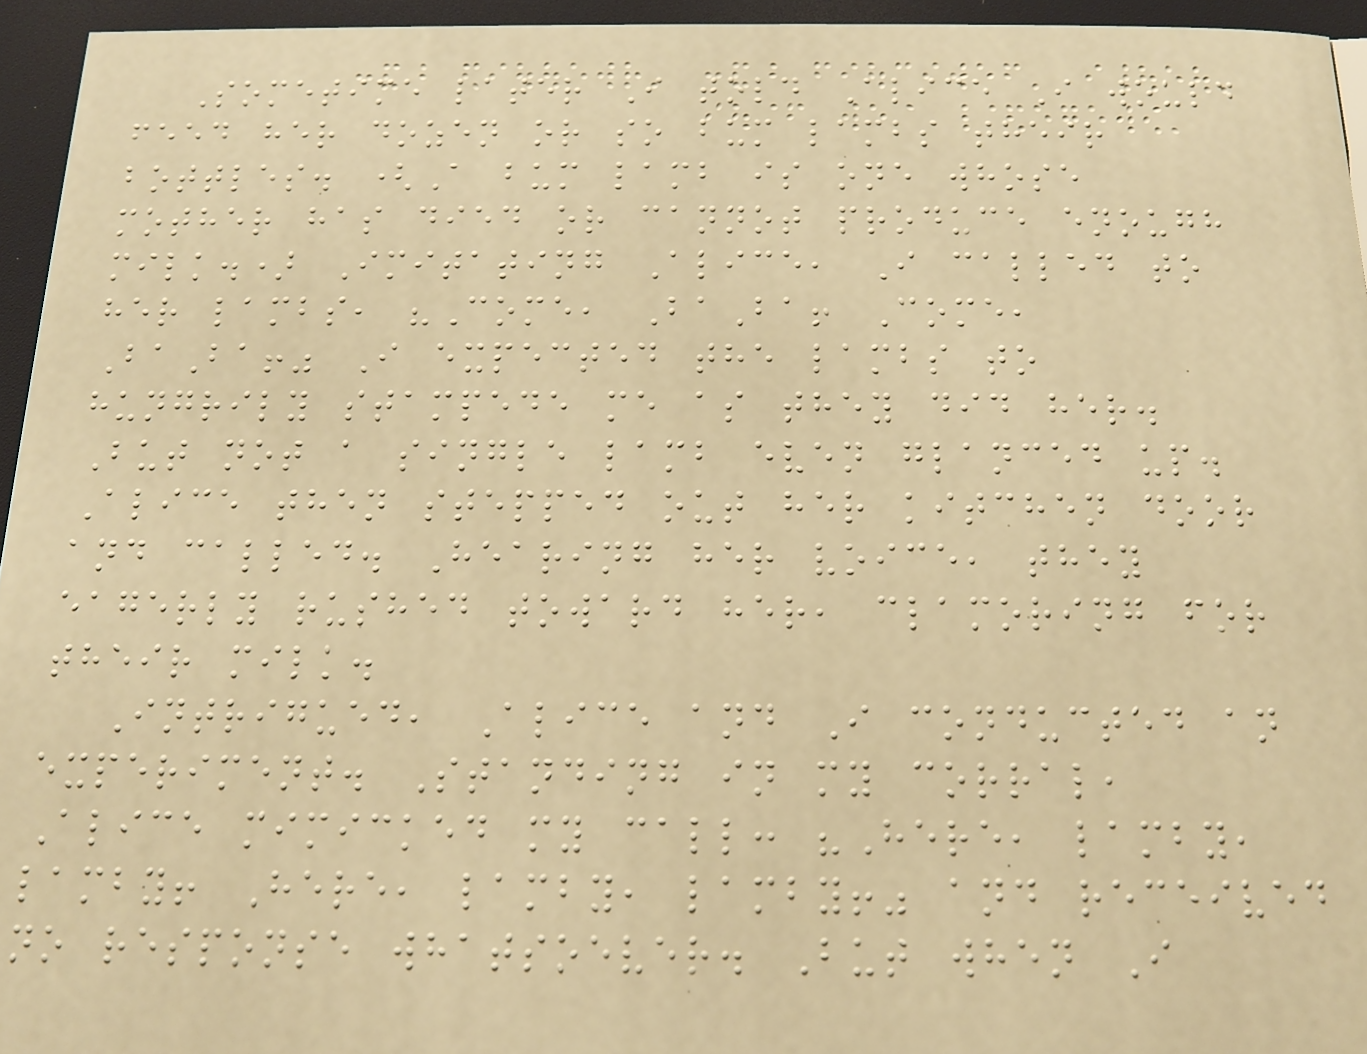Sometime later I told Alice I would
feed her dozen or so bum lambs their
bottles. (A bum lamb is one whose
mother has died or cannot produce enough
milk.) Imitating Alice, I called to
her lambs, "Come, BaBa! Come,
BaBa!" I expected the lambs to
hungrily stampede me as they did her.
But not a single lamb even glanced up.
Alice then stepped out her kitchen door
and called. Hearing her voice, they
eagerly rushed toward her, clamoring for
their milk.
Intrigued, Alice and I conducted an
experiment. Standing in my corral,
Alice mimicked my call: "Here, lamby,
lamby! Here, lamby, lamby!" and received
no response whatsoever. But when I
